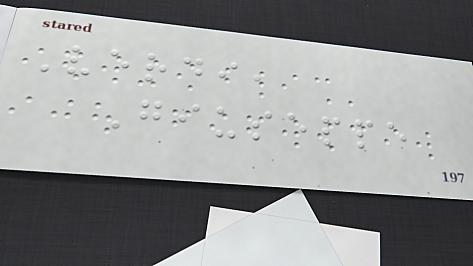Verdi,
Giuseppe
